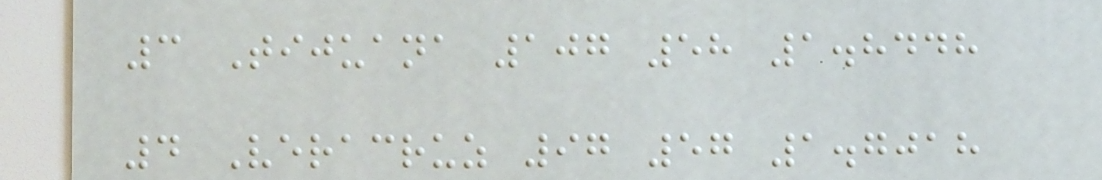3 Tijuana 107 58 1.8448
4 Veracruz 97 57 1.7018
